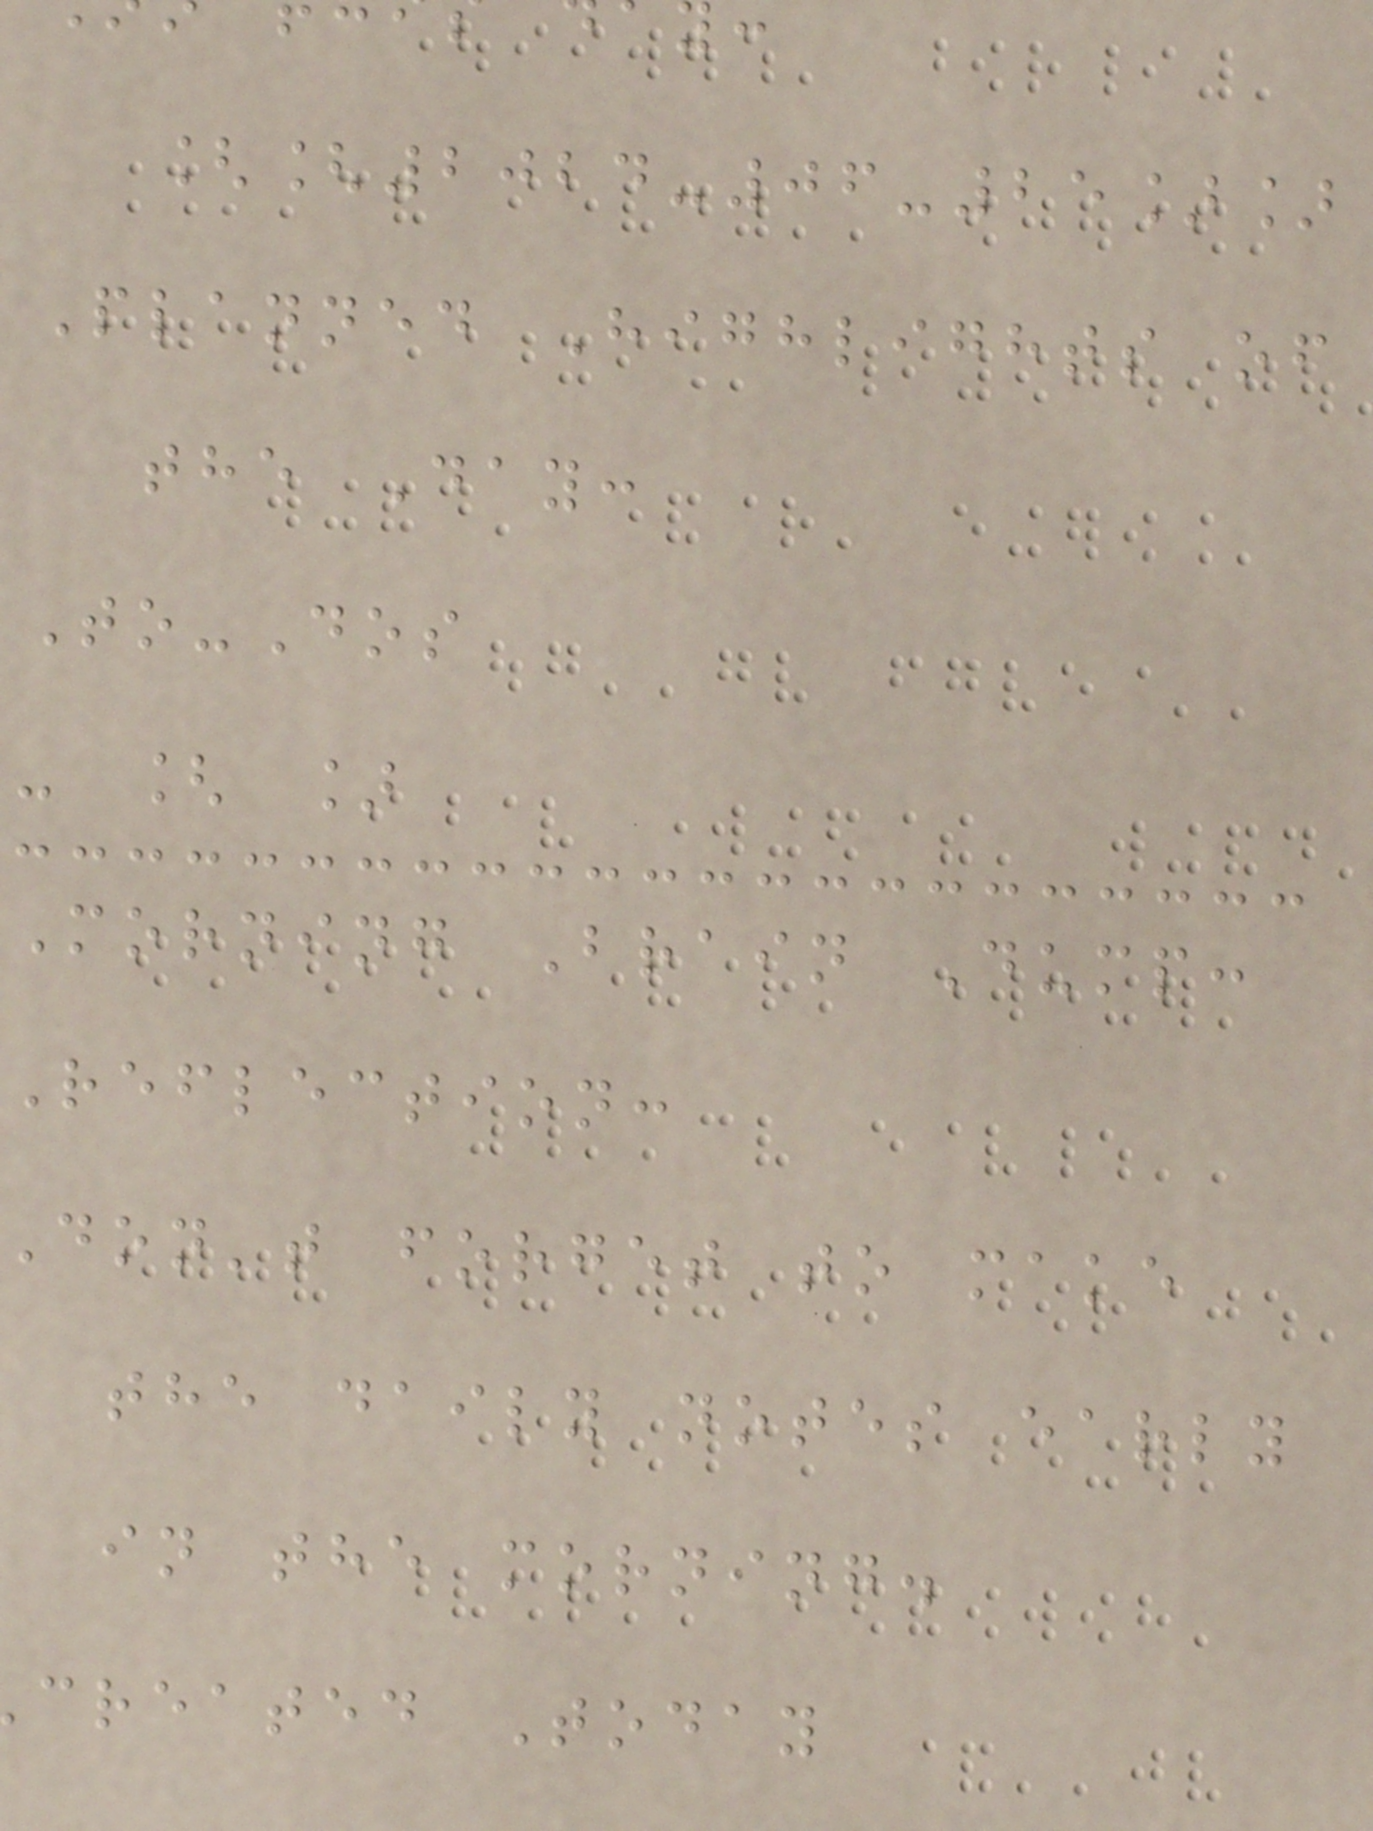[[2024-06-25]]
Planned Highlights of
the Day:
To-Dos
- [ ]
Morning Brain Dump:
Reflection:
don't forget to make
the daily notes early
in the morning.
created Today
